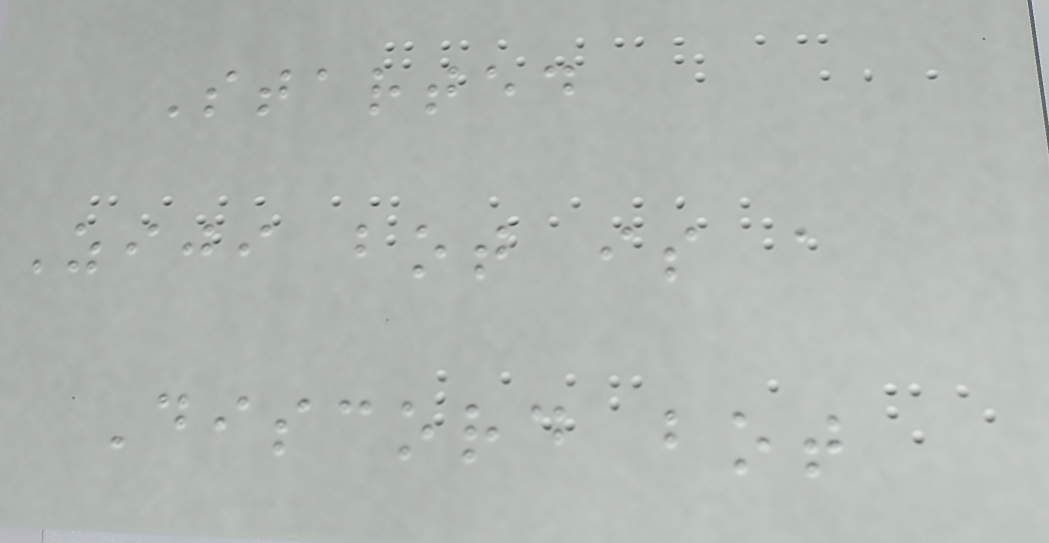Started
Ziji bot is a
Discord bot
